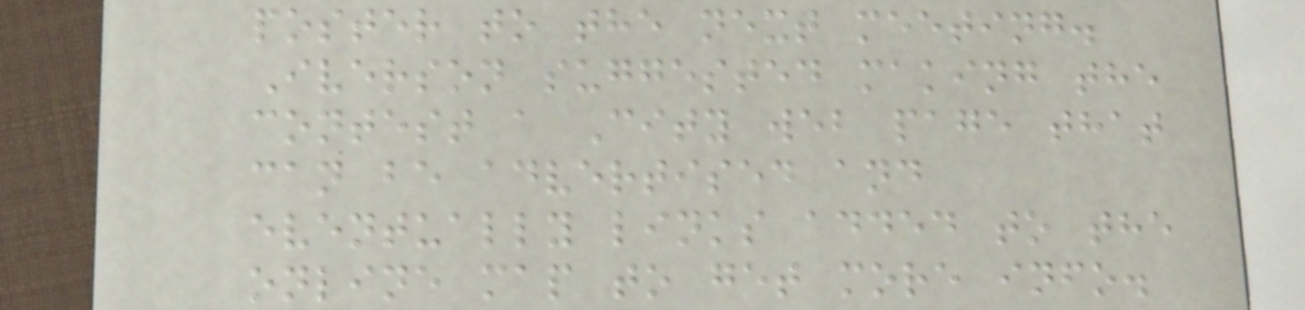poster to the next meeting.
Iverson suggested making the
contest a City web page that
can be advertised and
eventually links added to the
online map to get more info.
